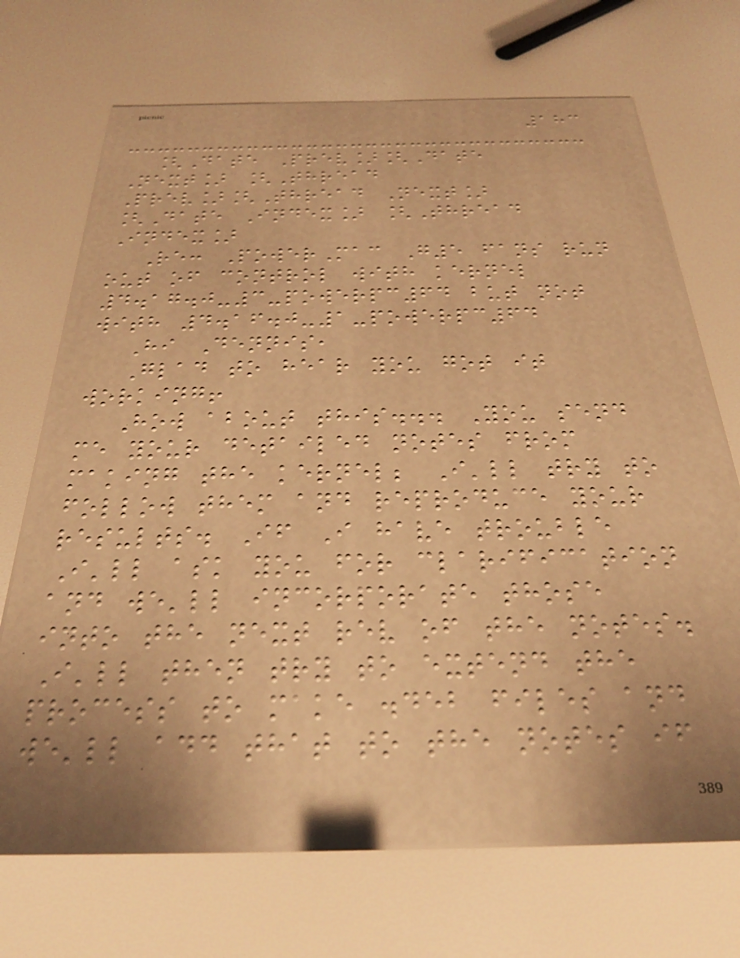183
[Date Prev][Date
Next] [Thread
Prev][Thread Next]
[Date Index] [Thread
Index]
Re: PowerMac G5 fans run
out of control with kernel
4.17.0-3-powerpc64 but not
with 4.16.0-1-powerpc64
Hi Dennis,
Glad to hear you got it
working!
How about this... You send
me your detailed notes from
making the kernel; I'll try to
follow them and reproduce your
results. If I have trouble
I'll ask you for clarification
and we'll incorporate those
into the next rev of the notes.
I'll then try to extend the
process to make .deb files and
we'll add that to the notes if
